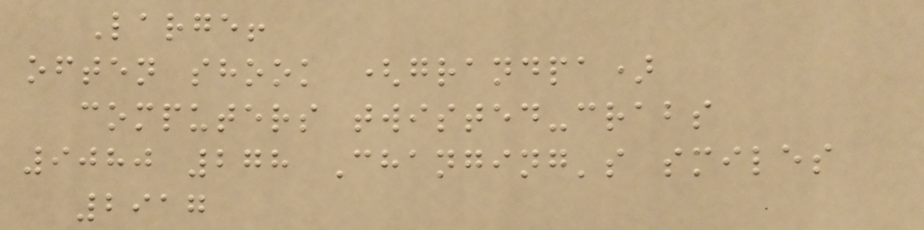Large!
often shook (grandpa)
computers twisted-crabs
9080 278 Changing's smiles
2917
